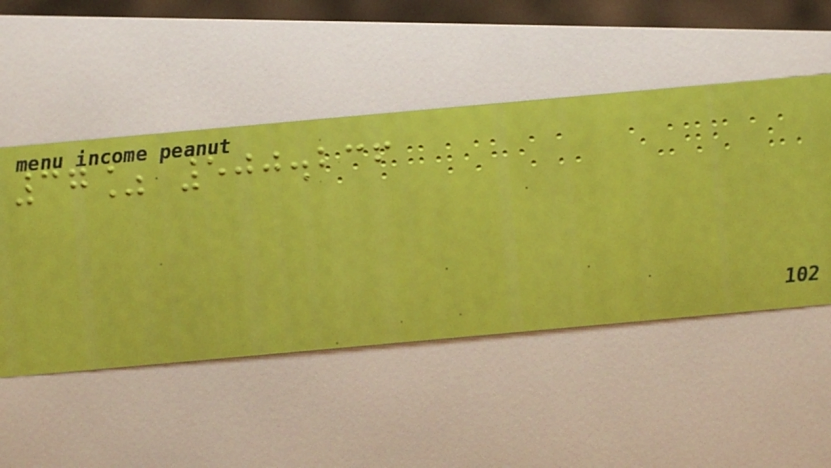37% 500.236
